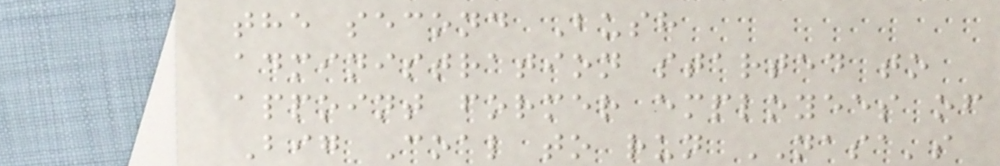the second Bush
administration started to
appoint former employees of
Big Coal to run NASA's
